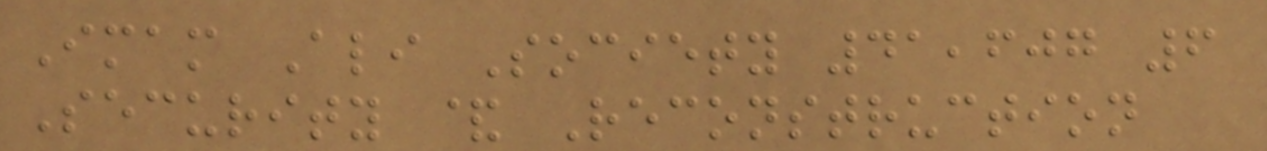Imam Ali Society 41,607 6
Security & Reconstruction
